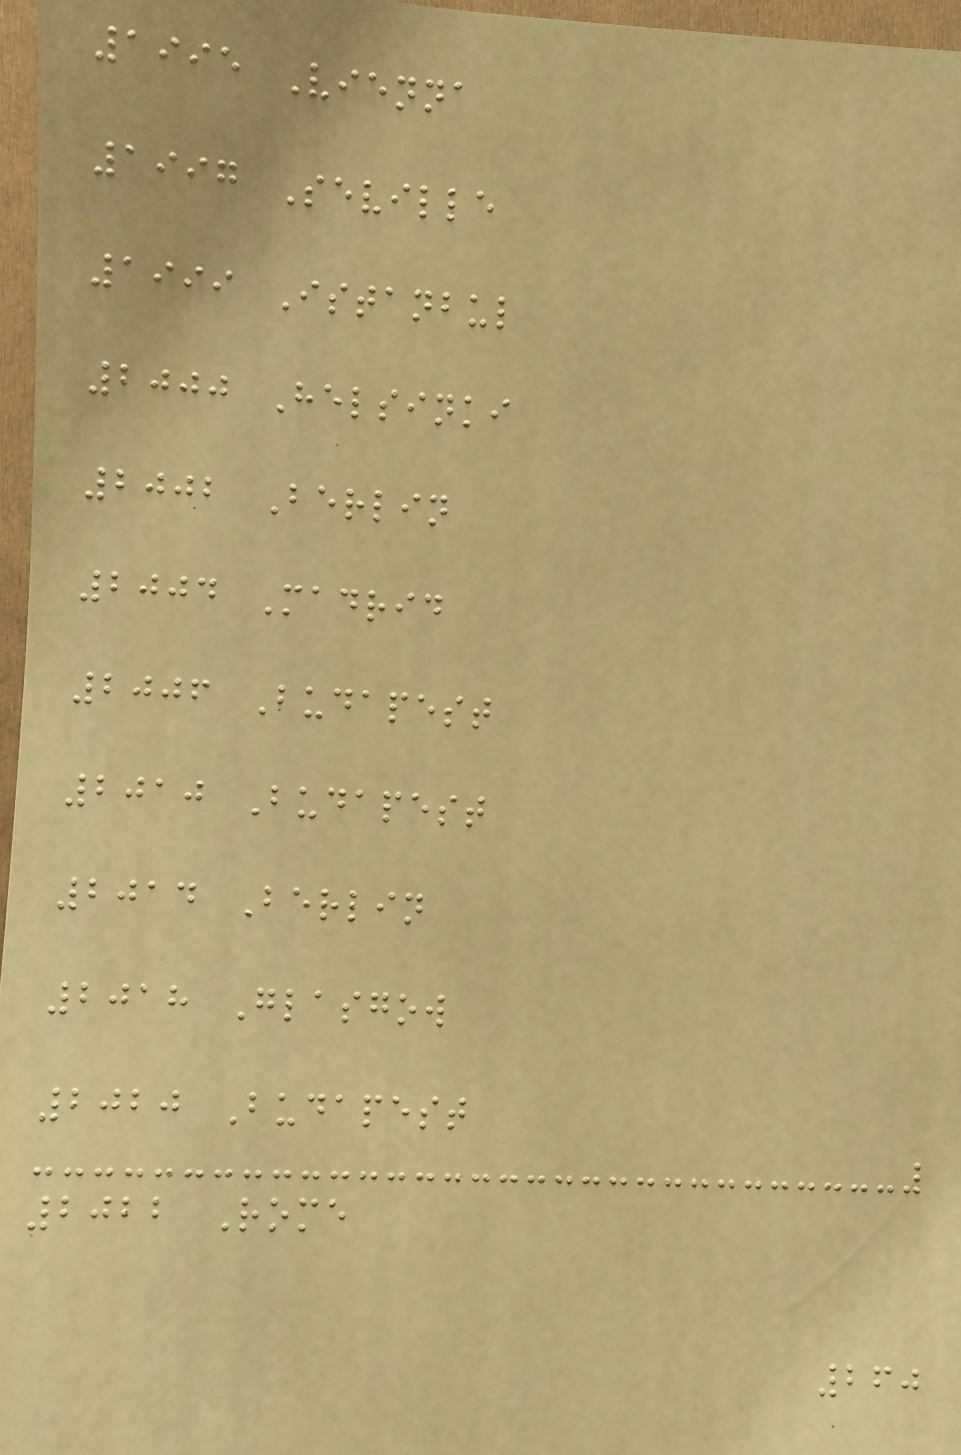1995 Vienna
1997 Seville
1999 Istanbul
2000 Helsinki
2002 Berlin
2004 Madrid
2006 Budapest
2010 Budapest
2014 Berlin
2018 Glasgow
2020 Budapest
2022 Rome
260
